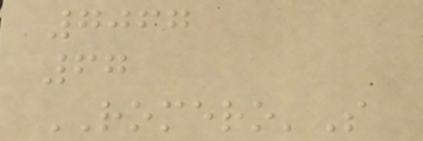7067
67
ROMERO'S
